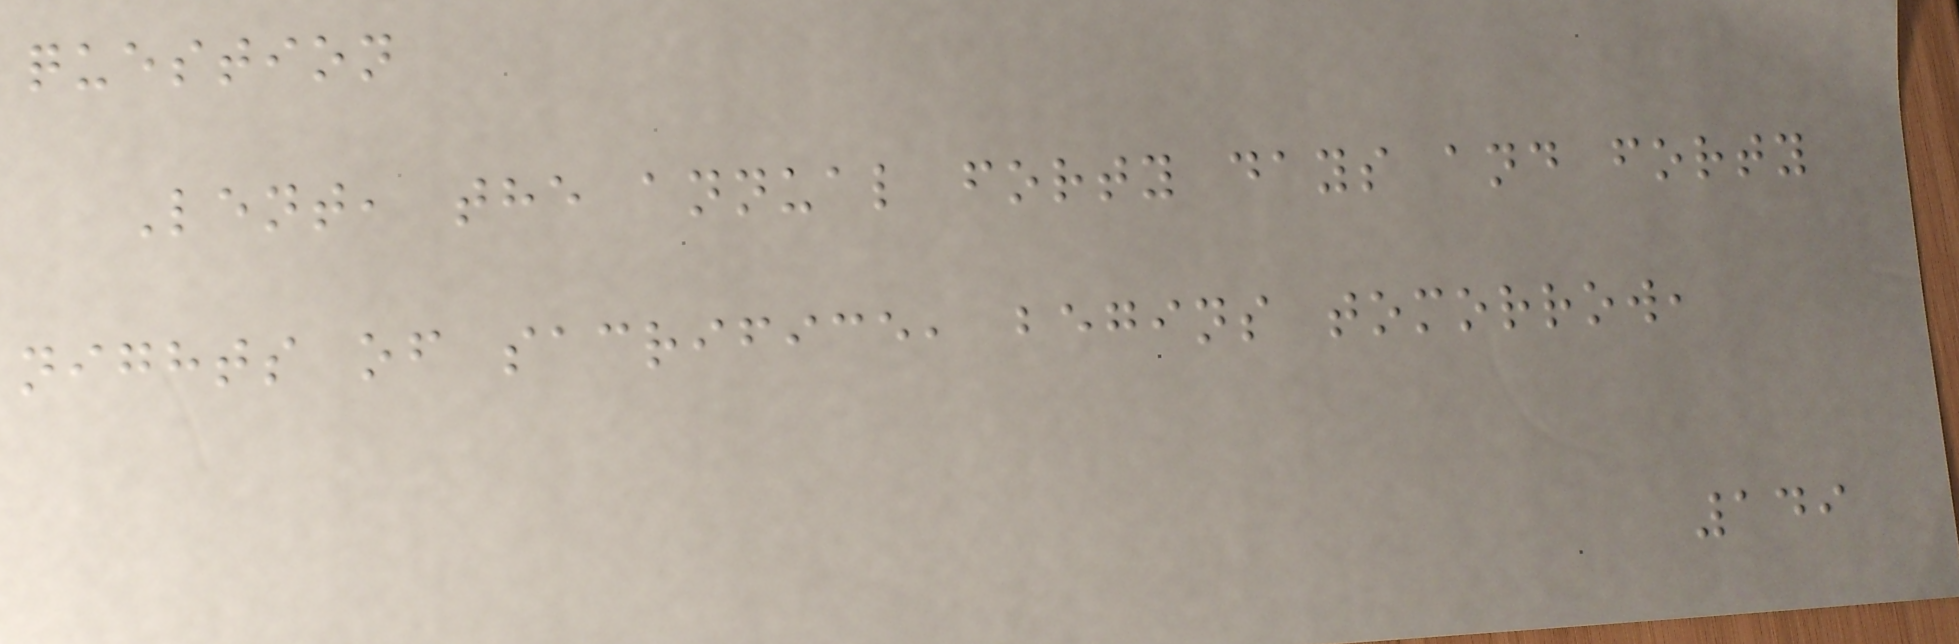question
Lent, the annual forty days and forty
nights of sacrifice, begins tomorrow,
149
